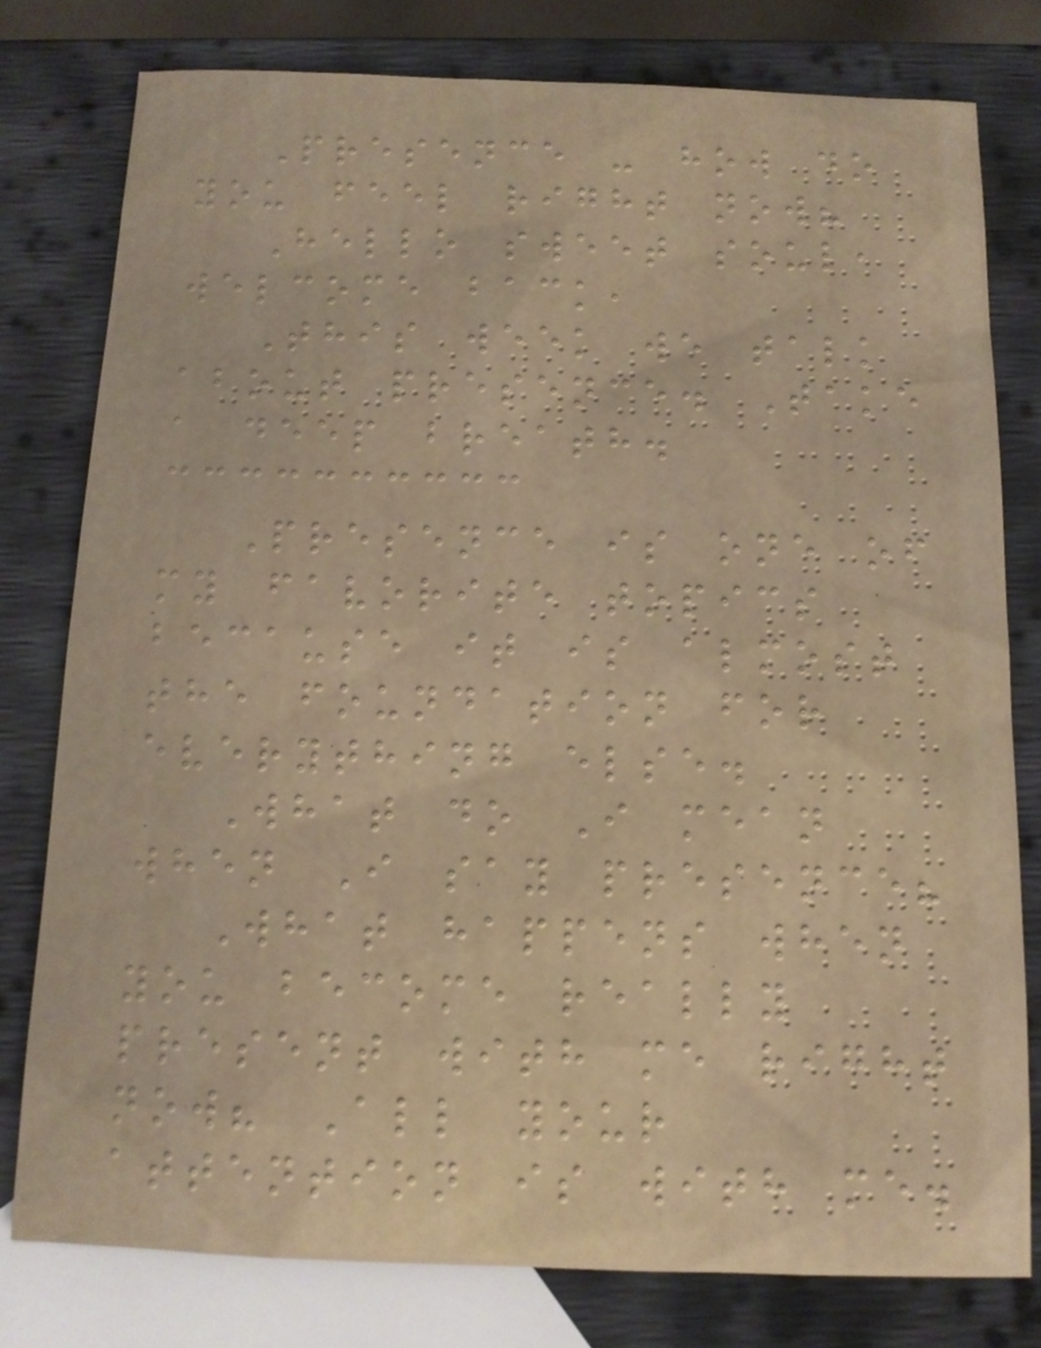Presence - how do
you feel right now?
Hello sweet soul,
welcome back,
This week we talk
about presence. Take
a deep breath.
Presence is one of
my favorite topics
because it is almost
the foundation for
everything else.
What do I mean
when I say presence?
What happens when
you become really
present with me right
now? All your
attention is with me.
